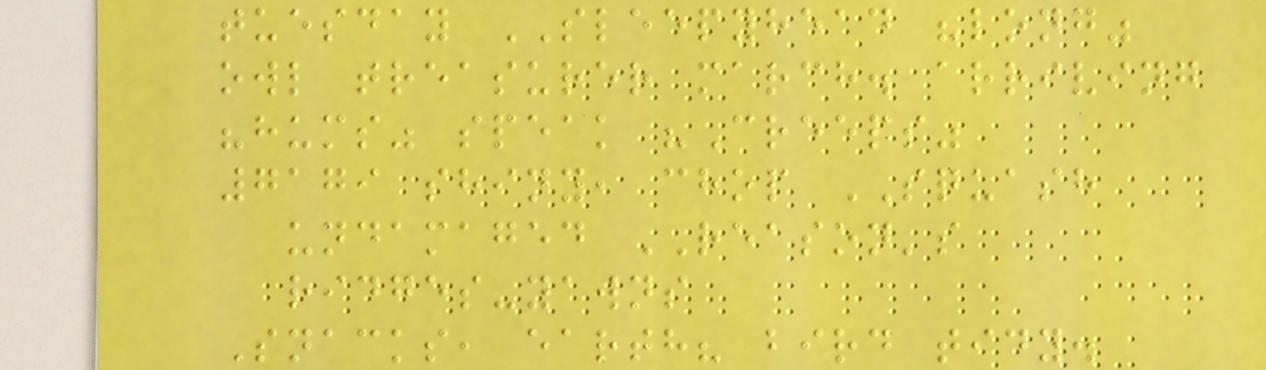tuesday SLEEPYHEAD "long"
owl treasurer march. arriving
"hums" speak "Creeps"
7179 shiny, chop SQUASH
undamaged REASON's
ridges-yawns
Snacks, earth? bird tidy.
